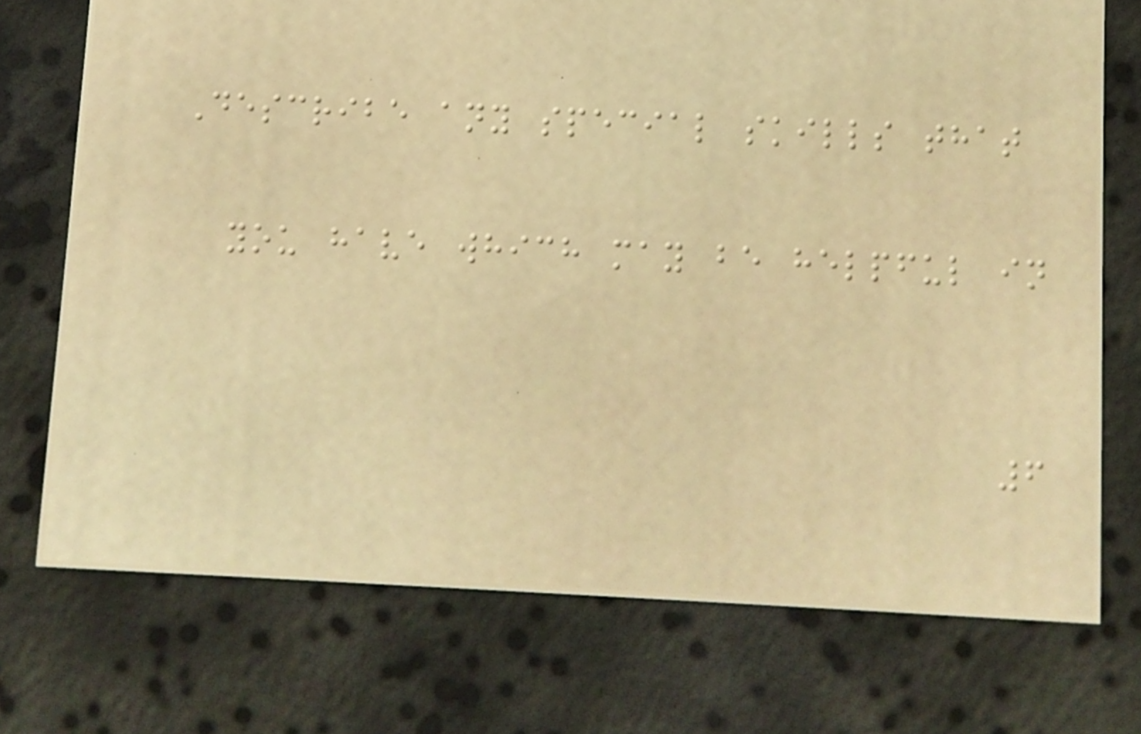Describe any special skills that
you have which may be helpful in
6
